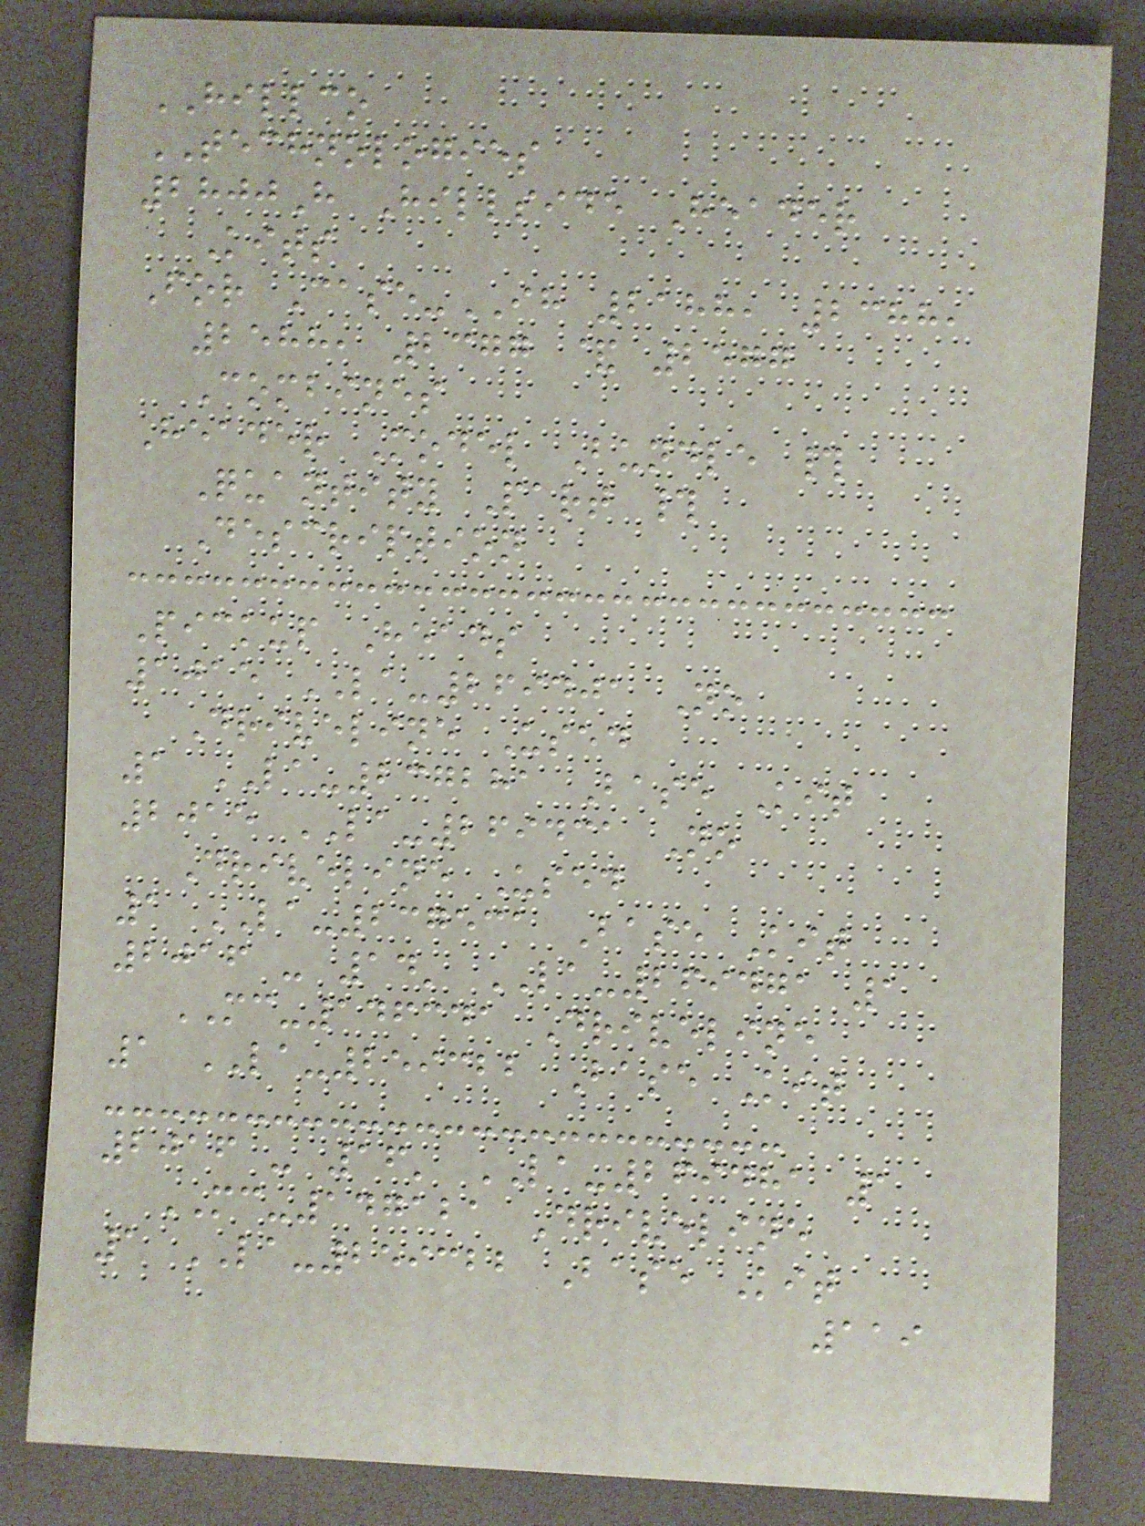HILLCO
TECHNOLOGIES
2800H Hillside Header
Kits
For Case-IH 2188, 2388,
2588, 2377 & 2577
Combines
Header Model Bundle #
Quantity Part #
Description
Pickup Heads
1015 LA-269401 No
Driveline Used
1 LA-237281 Base Kit
2015 LA-269431 No
Driveline Used
1 LA-237531 Base Kit
2016 - 14' LA-269471 1
MC-146341 Driveline
1 LA-259322 Base Kit
2016 - 16' LA-269481 1
MC-147121 Driveline
1 LA-259322 Base Kit
119
